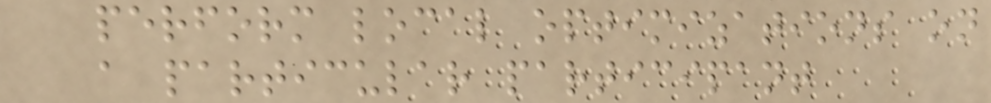perform local optimizations on
a particular participant
